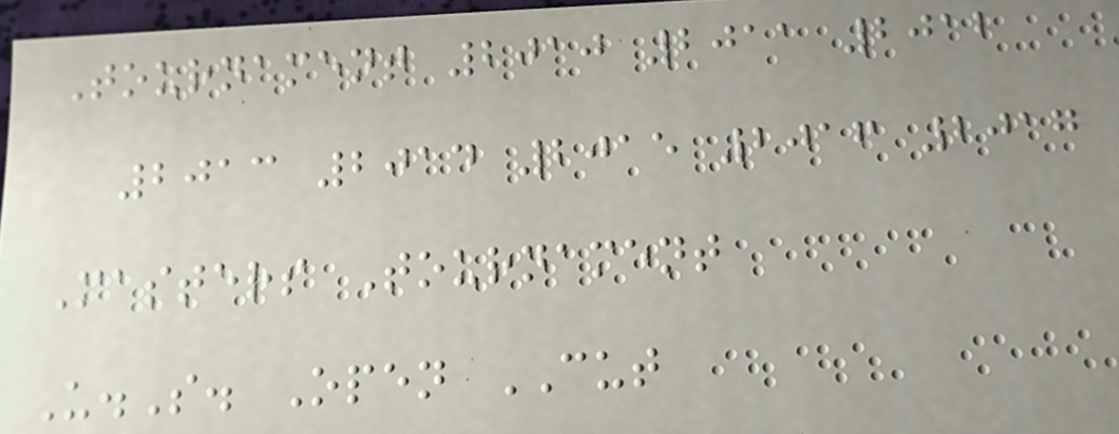Tournament 2010 2011 2012
2013 2014 2015 2016 2017
Masters Tournament
U.S. Open CUT
